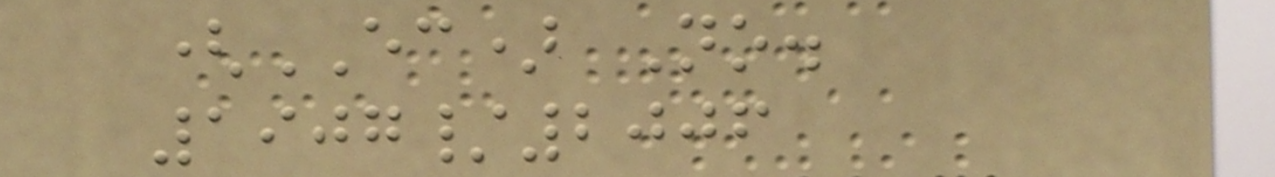(EC) No.
1907/2006
